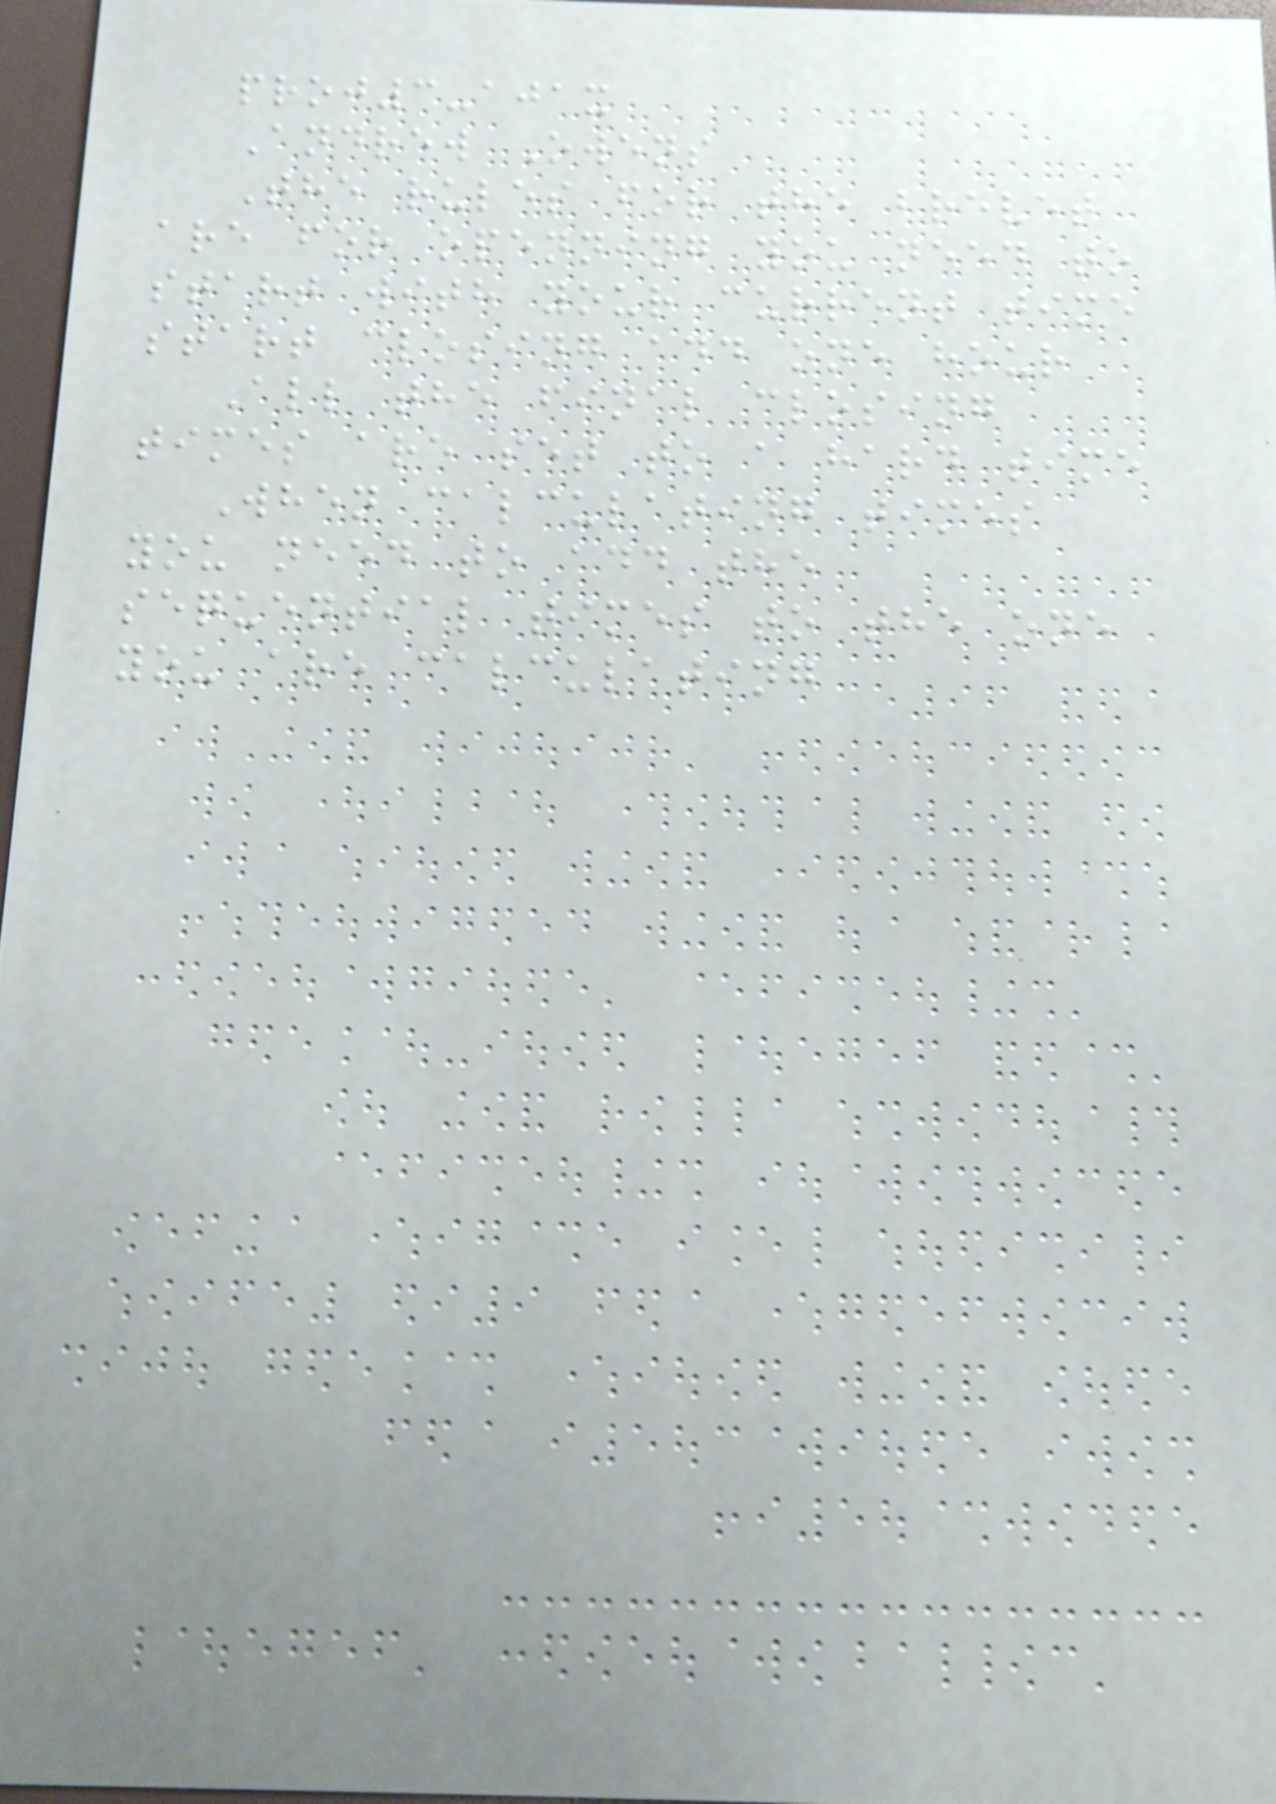proj3-ajax
Andrew Owens
The rules for the brevet
are for openning you need to
start with your current time
start closing add one hour
All the final closing
times are set to a hard time
When calculating times
you need to add the
sequential times to the one
you are calculating
